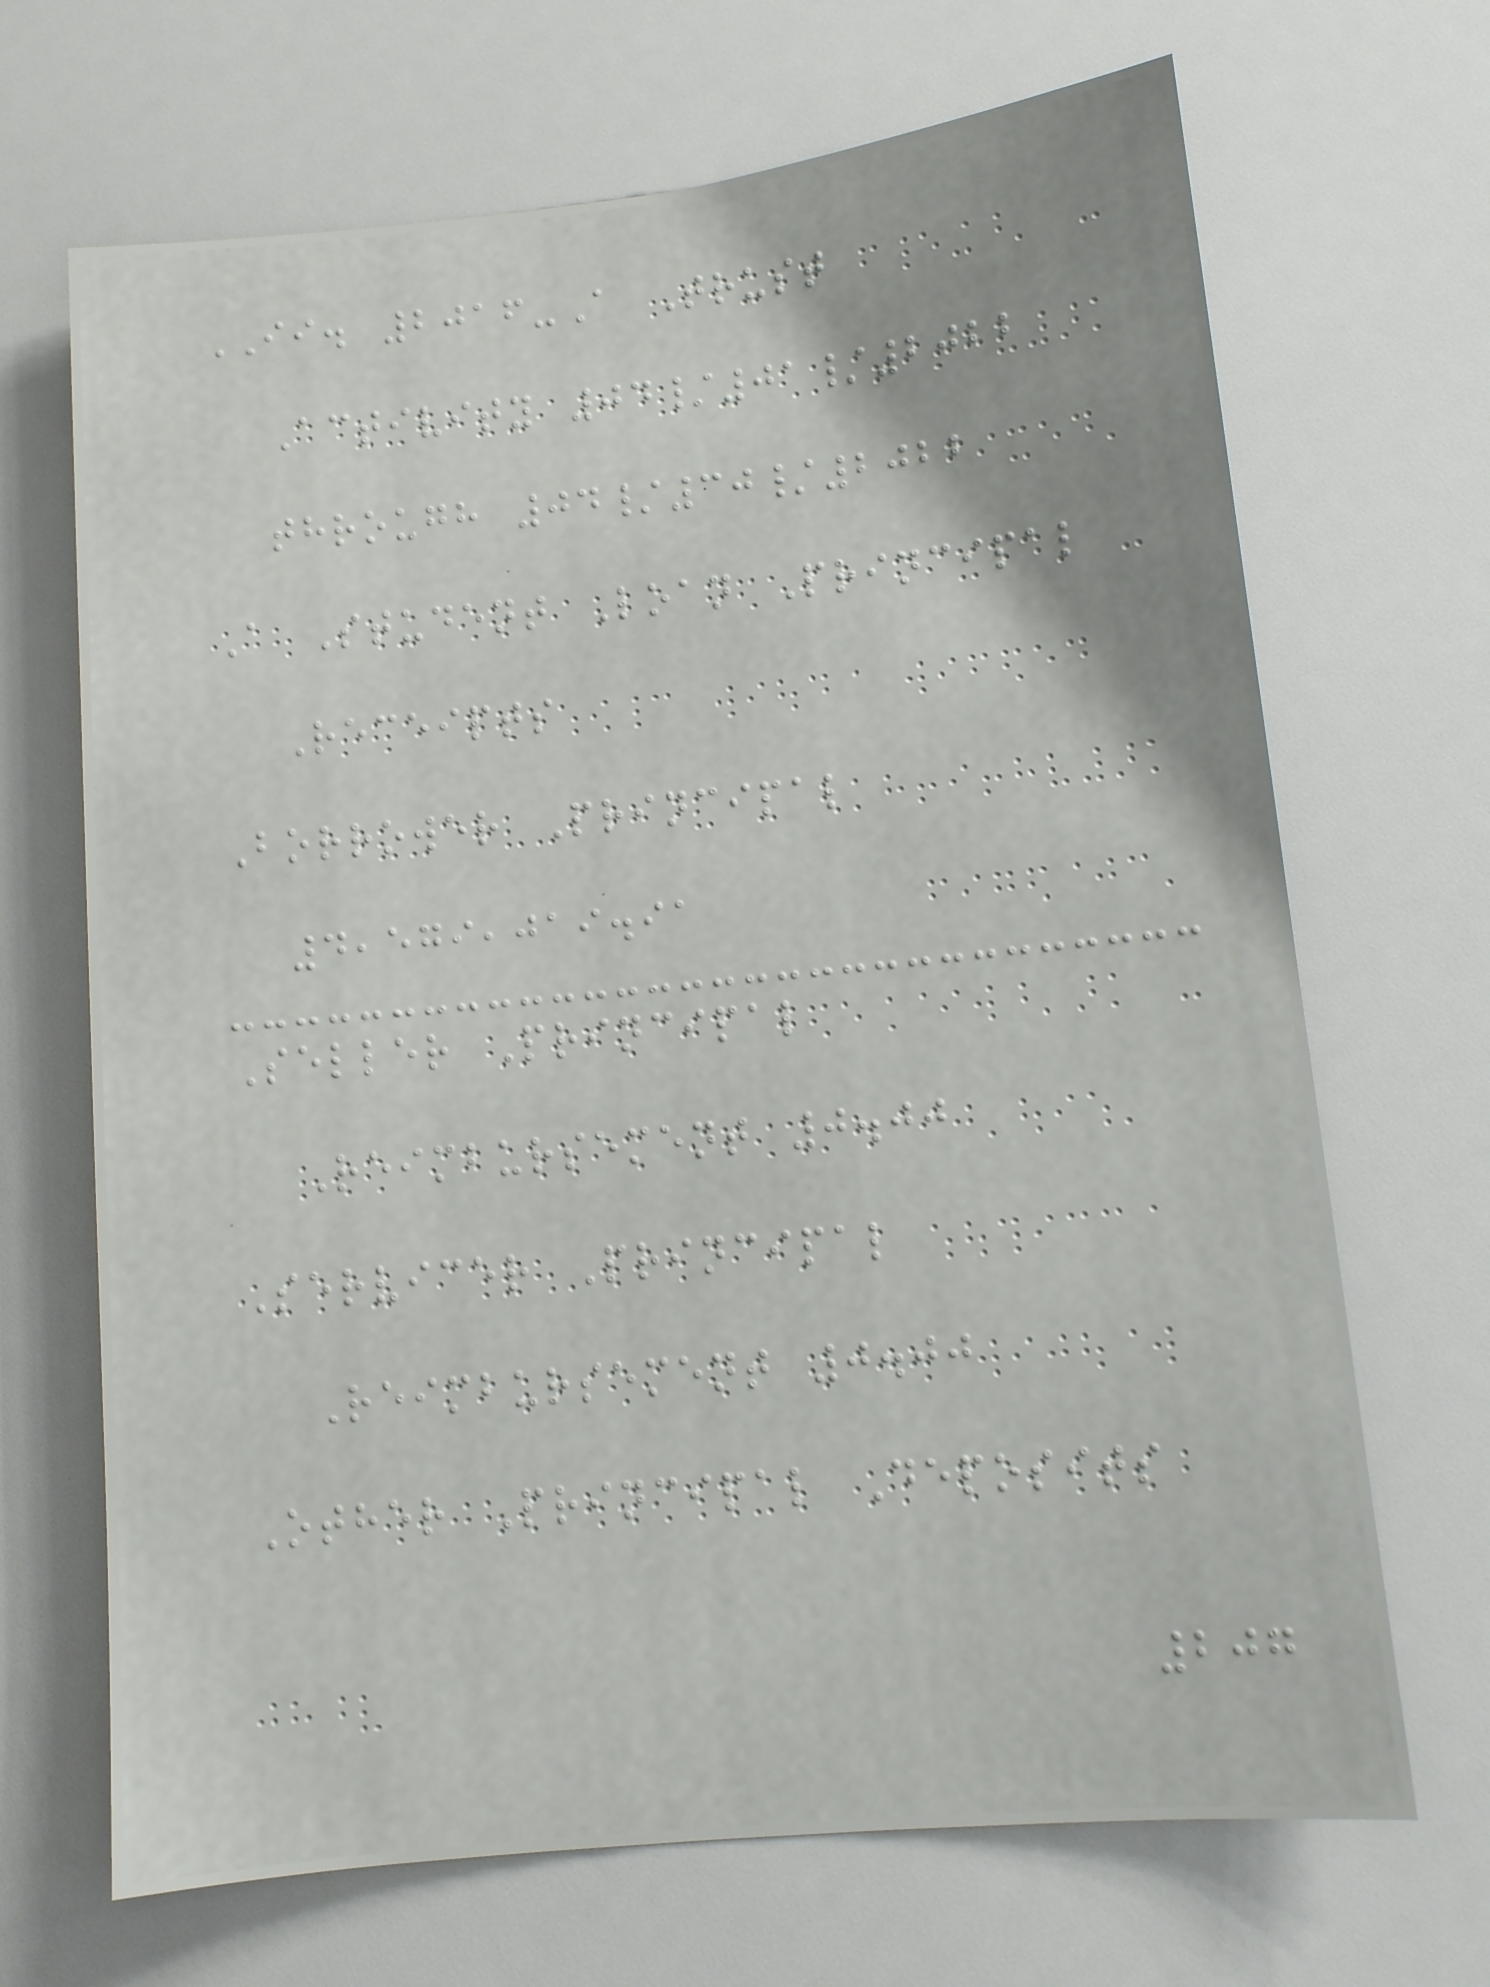II. 2016-A Trust
Activity 04/01/2022
through 04/30/2022
A Student Loan Principal
Receipts
Borrower Principal
4,579,019.91
Seller Principal
Reimbursement 0.00
Servicer Principal
Reimbursement 0.00
Other Principal Deposits
207
